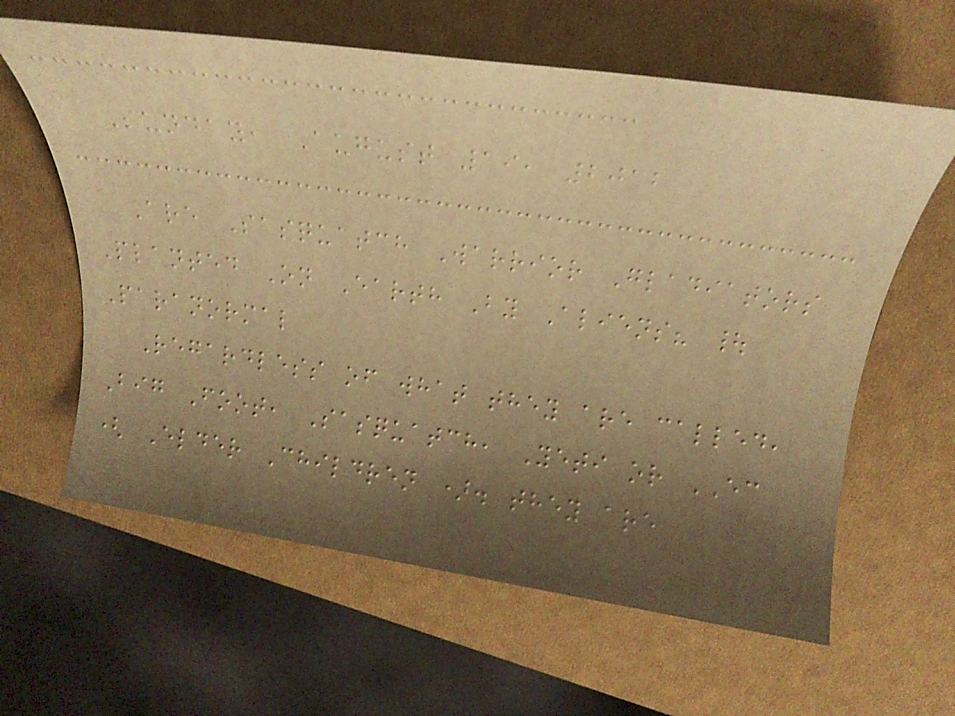Sunday, August 19, 2012
Are Sasquatch Warrior Gladiators
Planted On Earth By Aliens? |
Paranormal
Regardless of what they are called,
Big Foot, Sasquatch, Yeti or EC
( Elder Children ). they are
